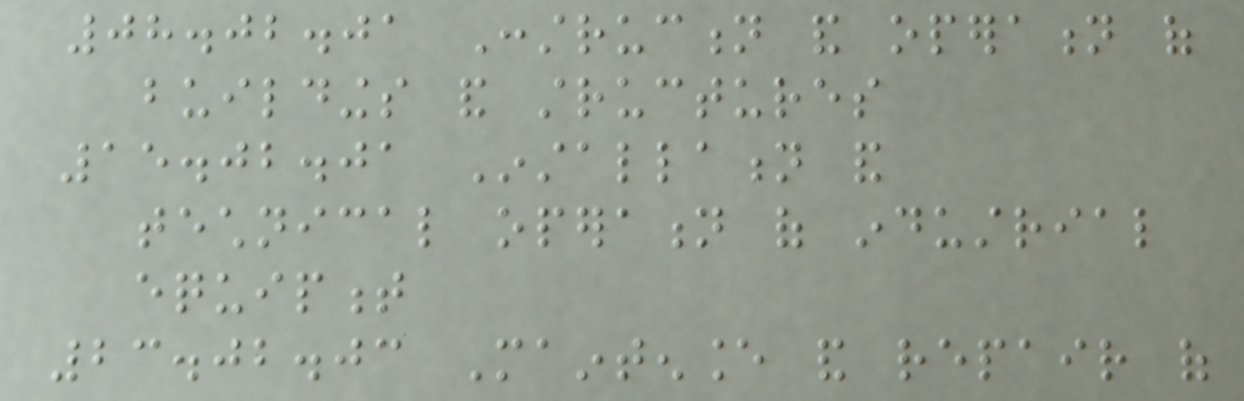08.02.01 Construction and operation of
buildings and structures
15.02.01 Installation and
technical operation of industrial
equipment
23.02.03 Maintenance and repair of
